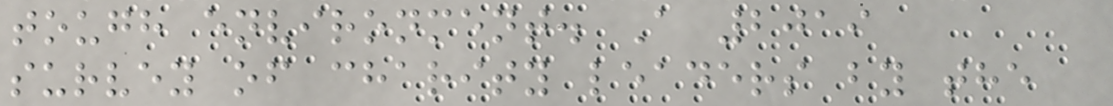tough environment. A 2019
survey of charity leaders by the
